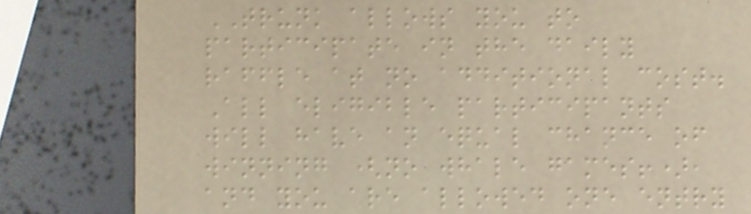TRUNK allows you to
participate in the daily
raffle at no additional cost.
All eligible participants
will have an equal chance of
winning (no whale games!),
and you are allowed one entry
